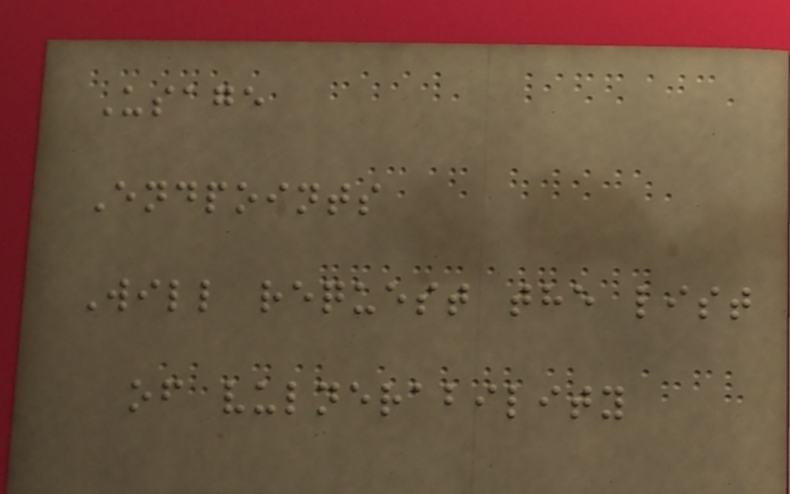Usage
Endpoints
Will request the list
of vulnerability
